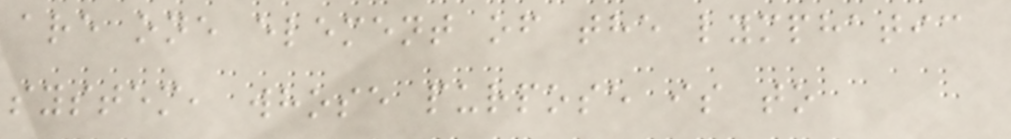are one element of the lymphatic
system, whose purpose is to
